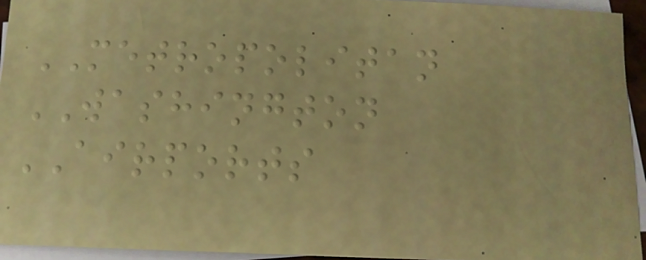METROPOLITAN
WASHINGTON
AIRPORTS
